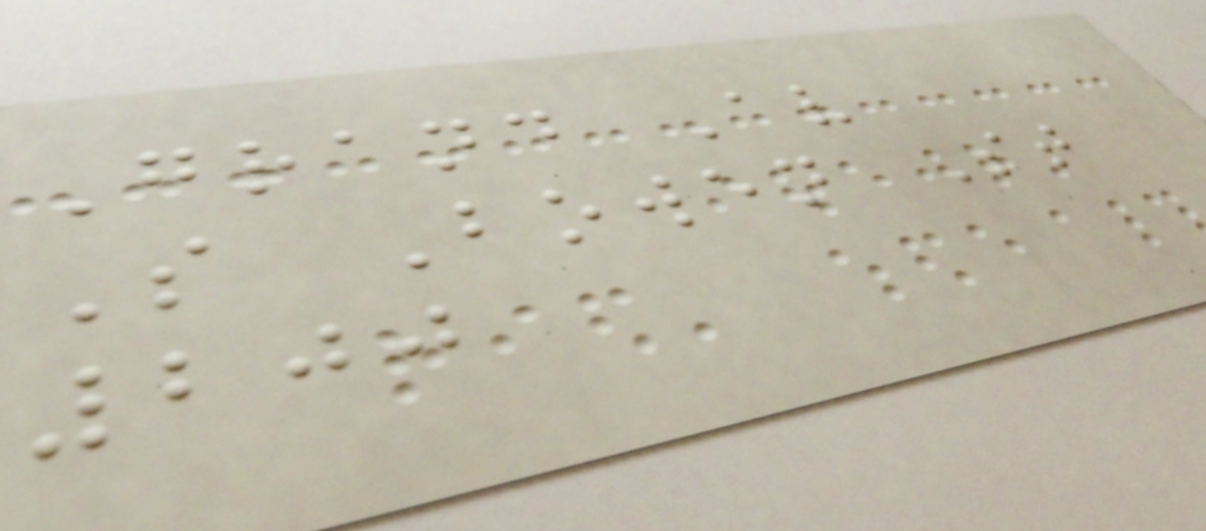Grand Av
S Bowen St
200
